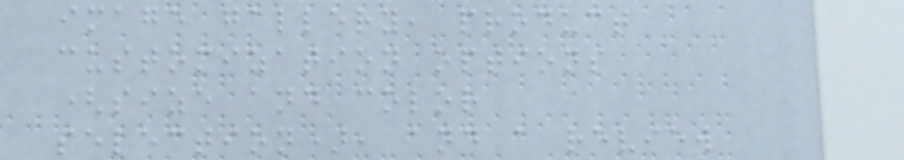image gallery, product
customization options
(size and color
selection), and a review
